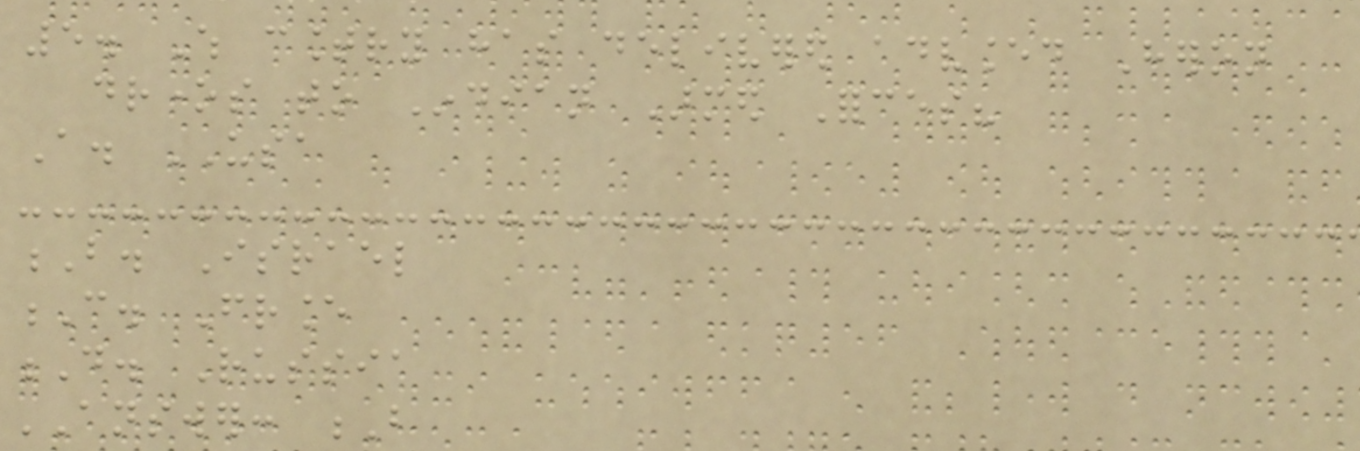5. Which country has delivered advanced Heron
drones to Indian Armed Forces?
A. USA
B. Israel
C. France
D. Russia
ANSWER: B
